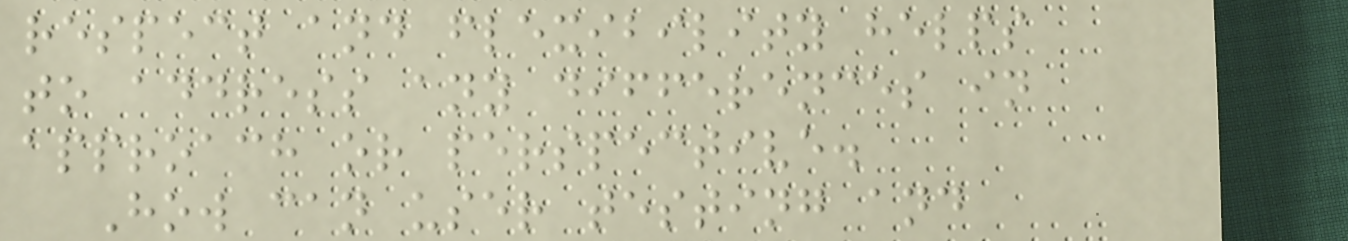respect and flexibility helps
to address any differences in
approach or perspective.
How can user testing and
